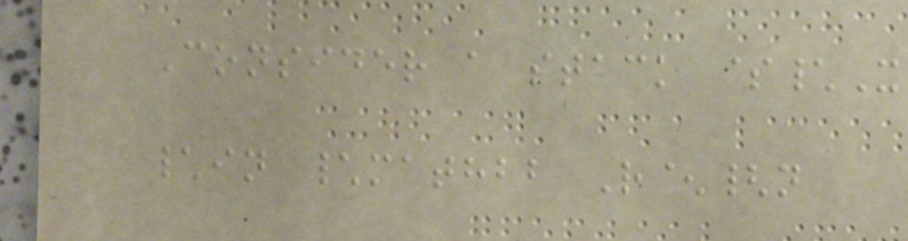Consider a stack $\X
\in \mathbb R^{n
